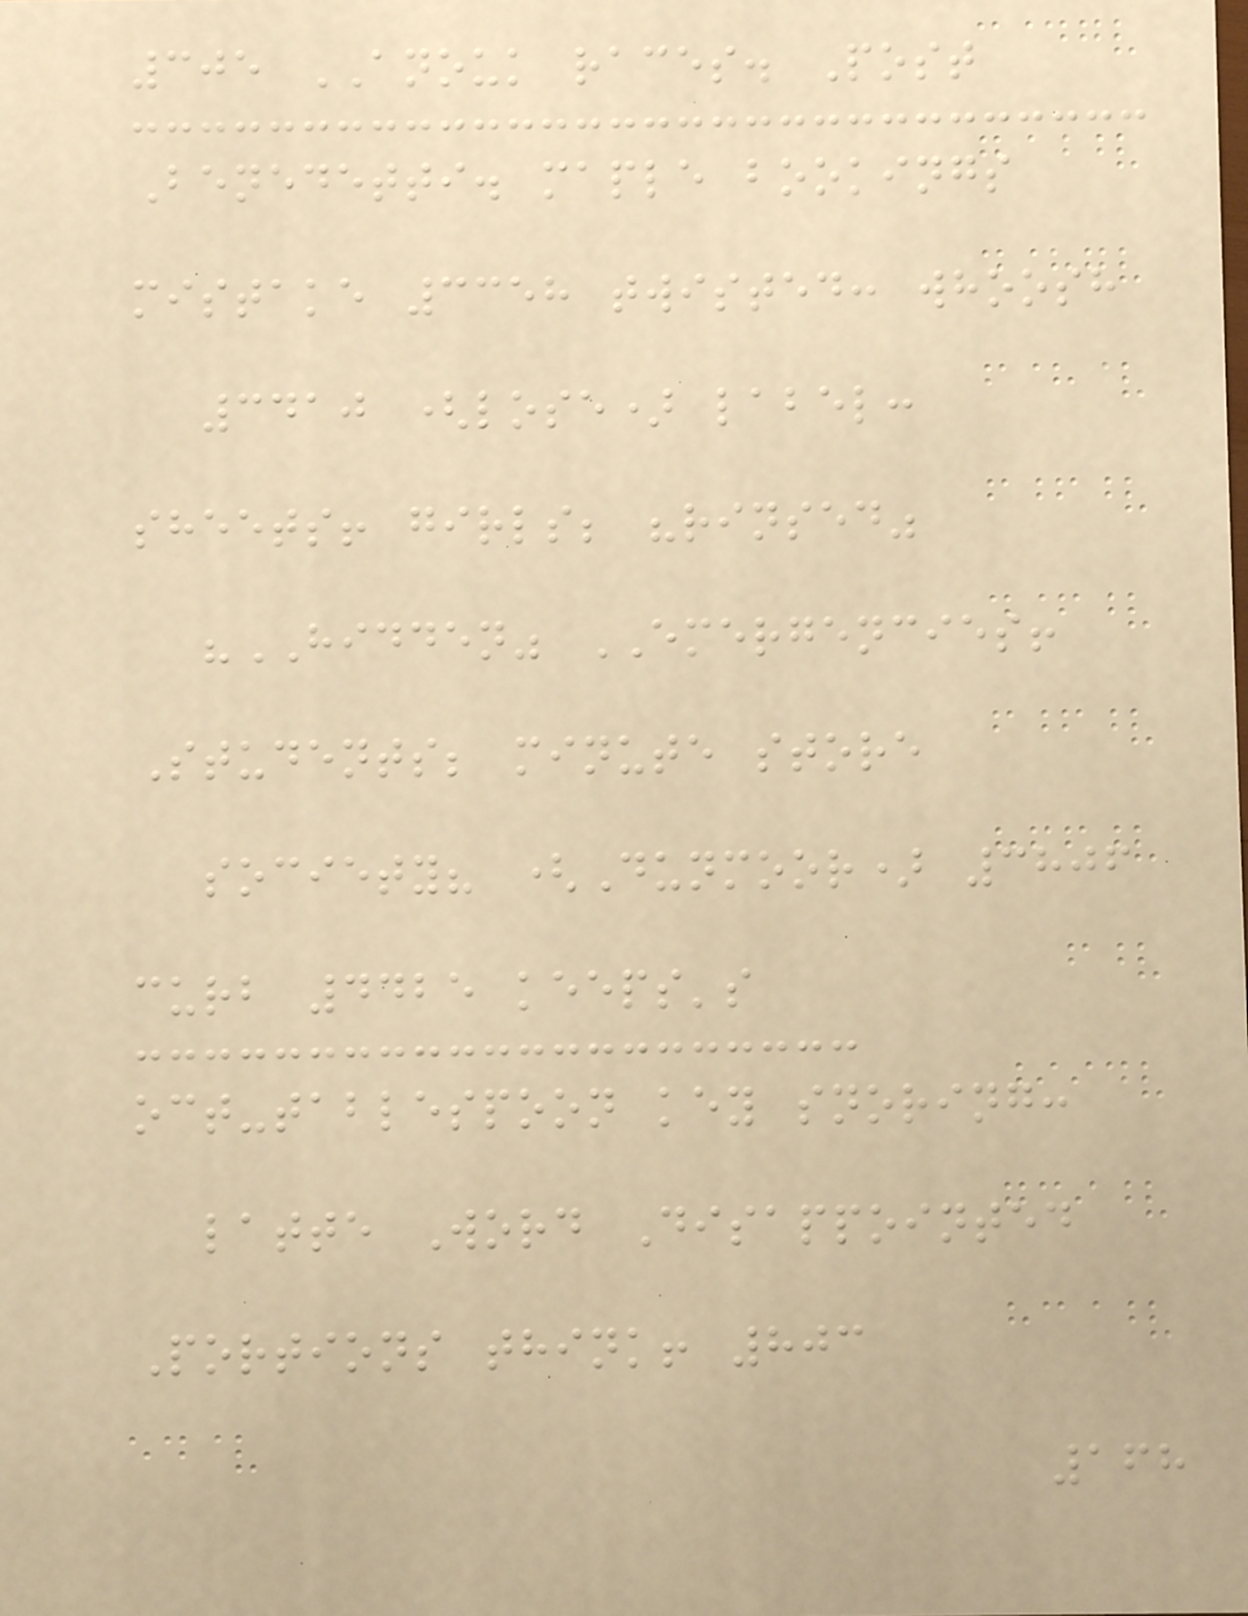305 ANOUK races. Post
Benedetti. maple bookings
mistake 3358 twisted: whoosh
3410 (lose) label:
sheets! girls; "rinsed"
"HIDDEN" EMERGENCIES!
Students; minute store
society? (Dunmoor) 3806
curb 4425 keeps's
oct-tablespoon key snoring:
latte Word Disappointed
Portions think! 803
168
